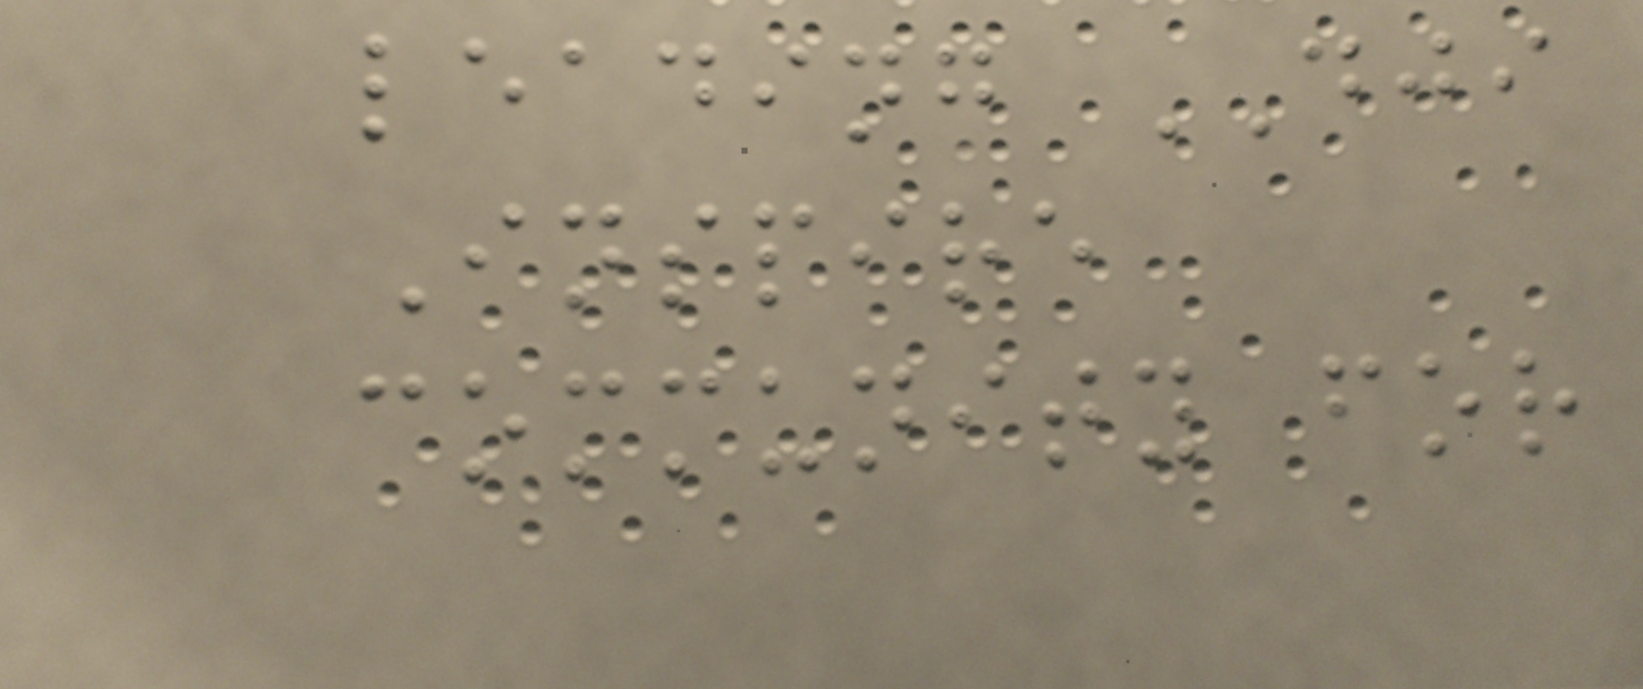leading DJI
Inspire
community for
